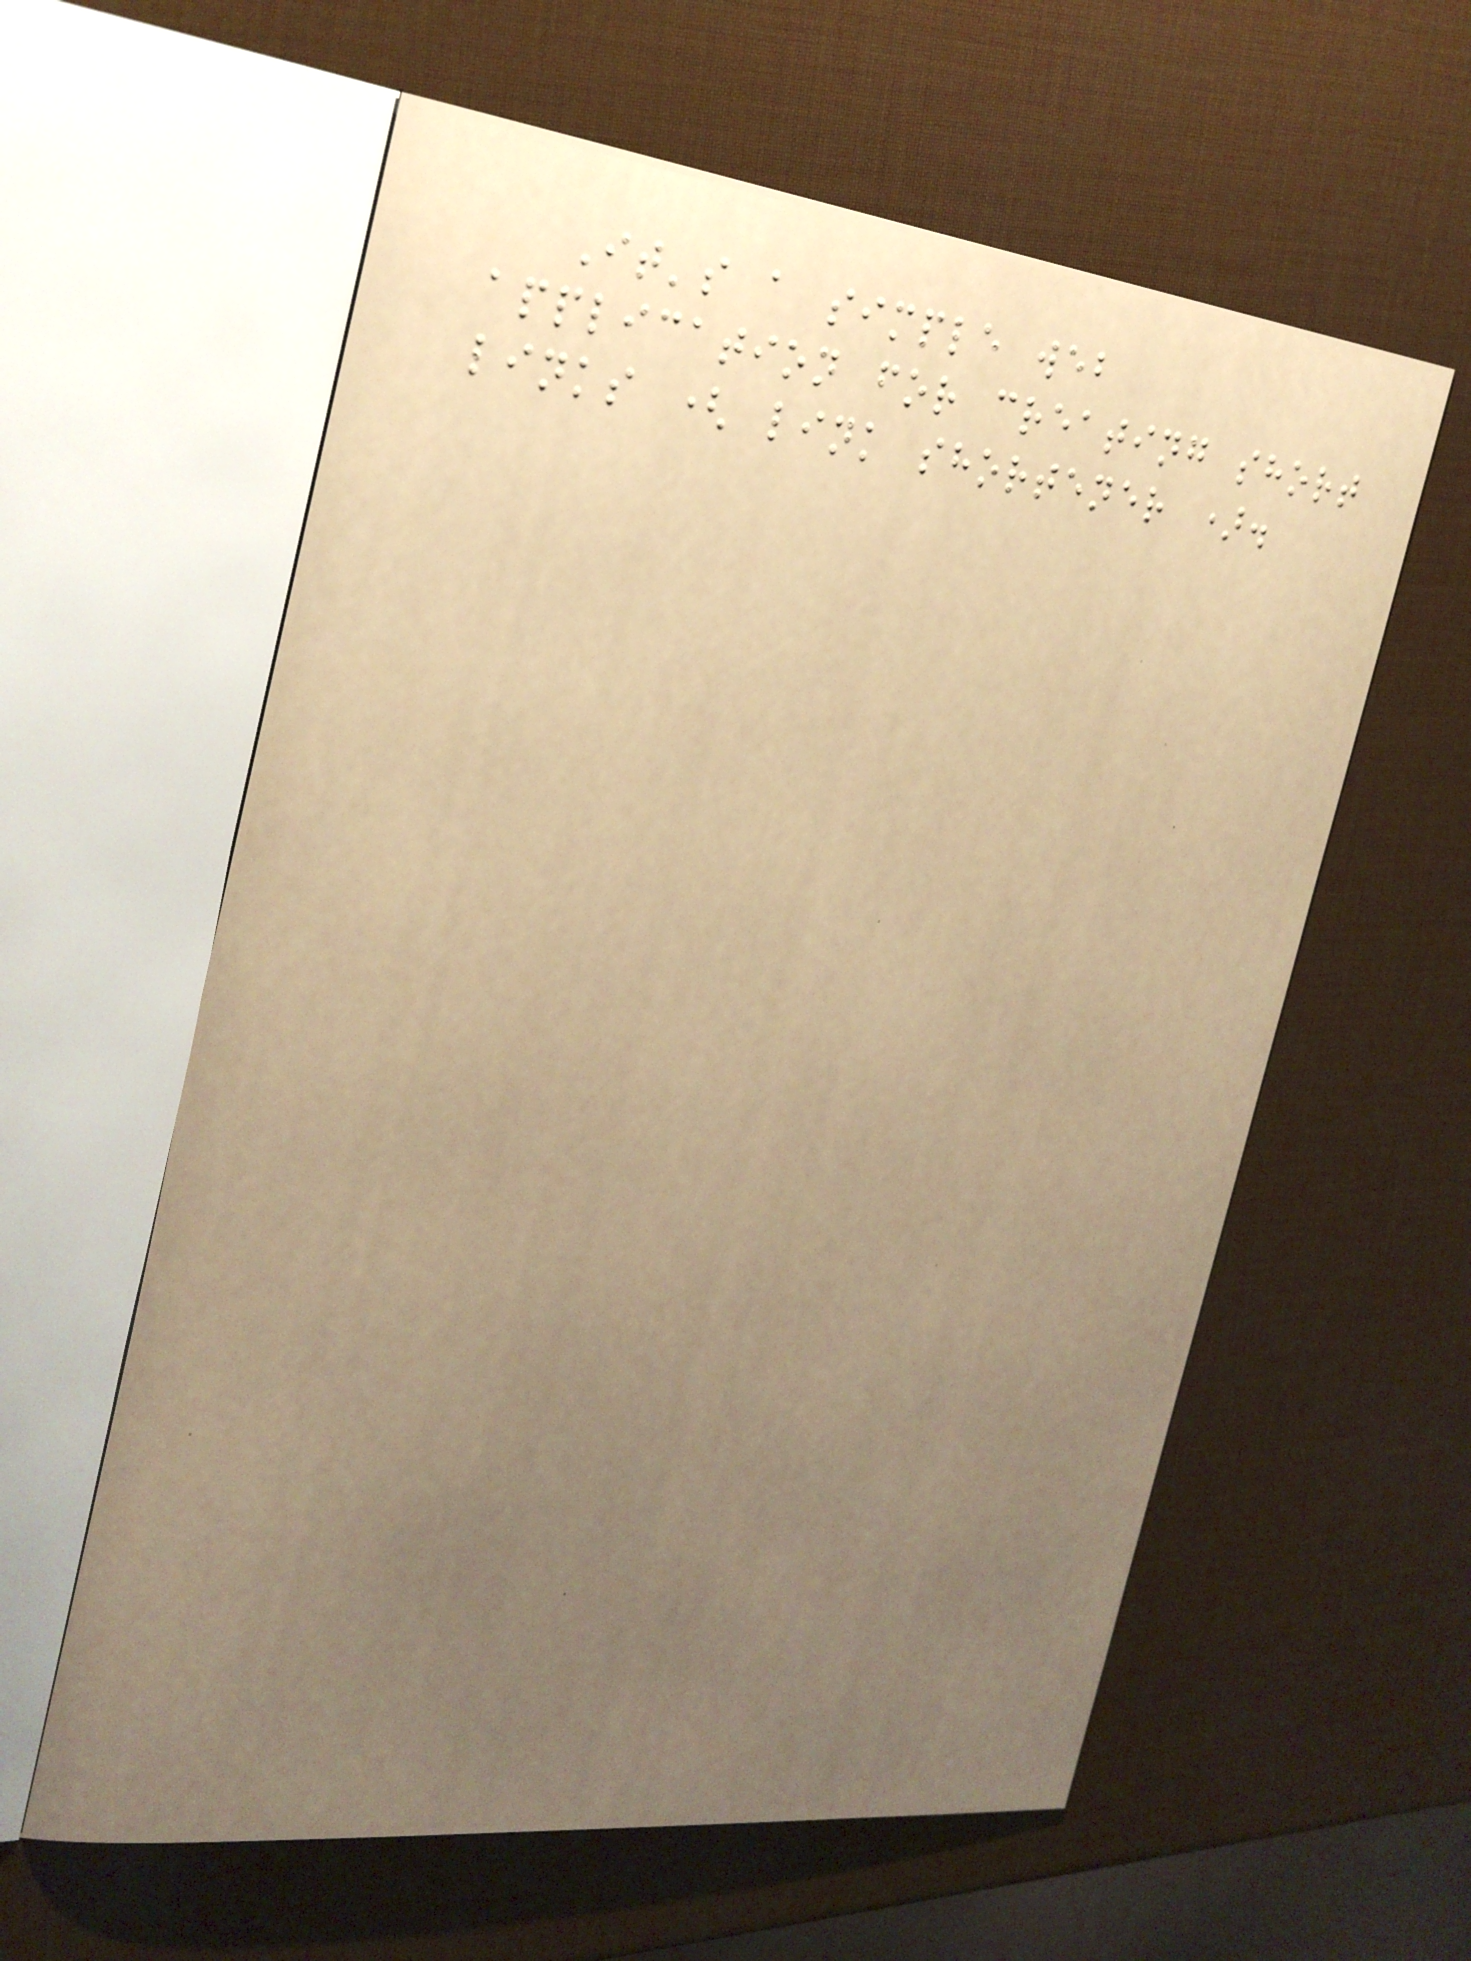It's a simple web
application for creating short
links ( link shortener ).
